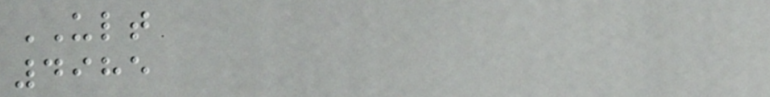ULT
4985
